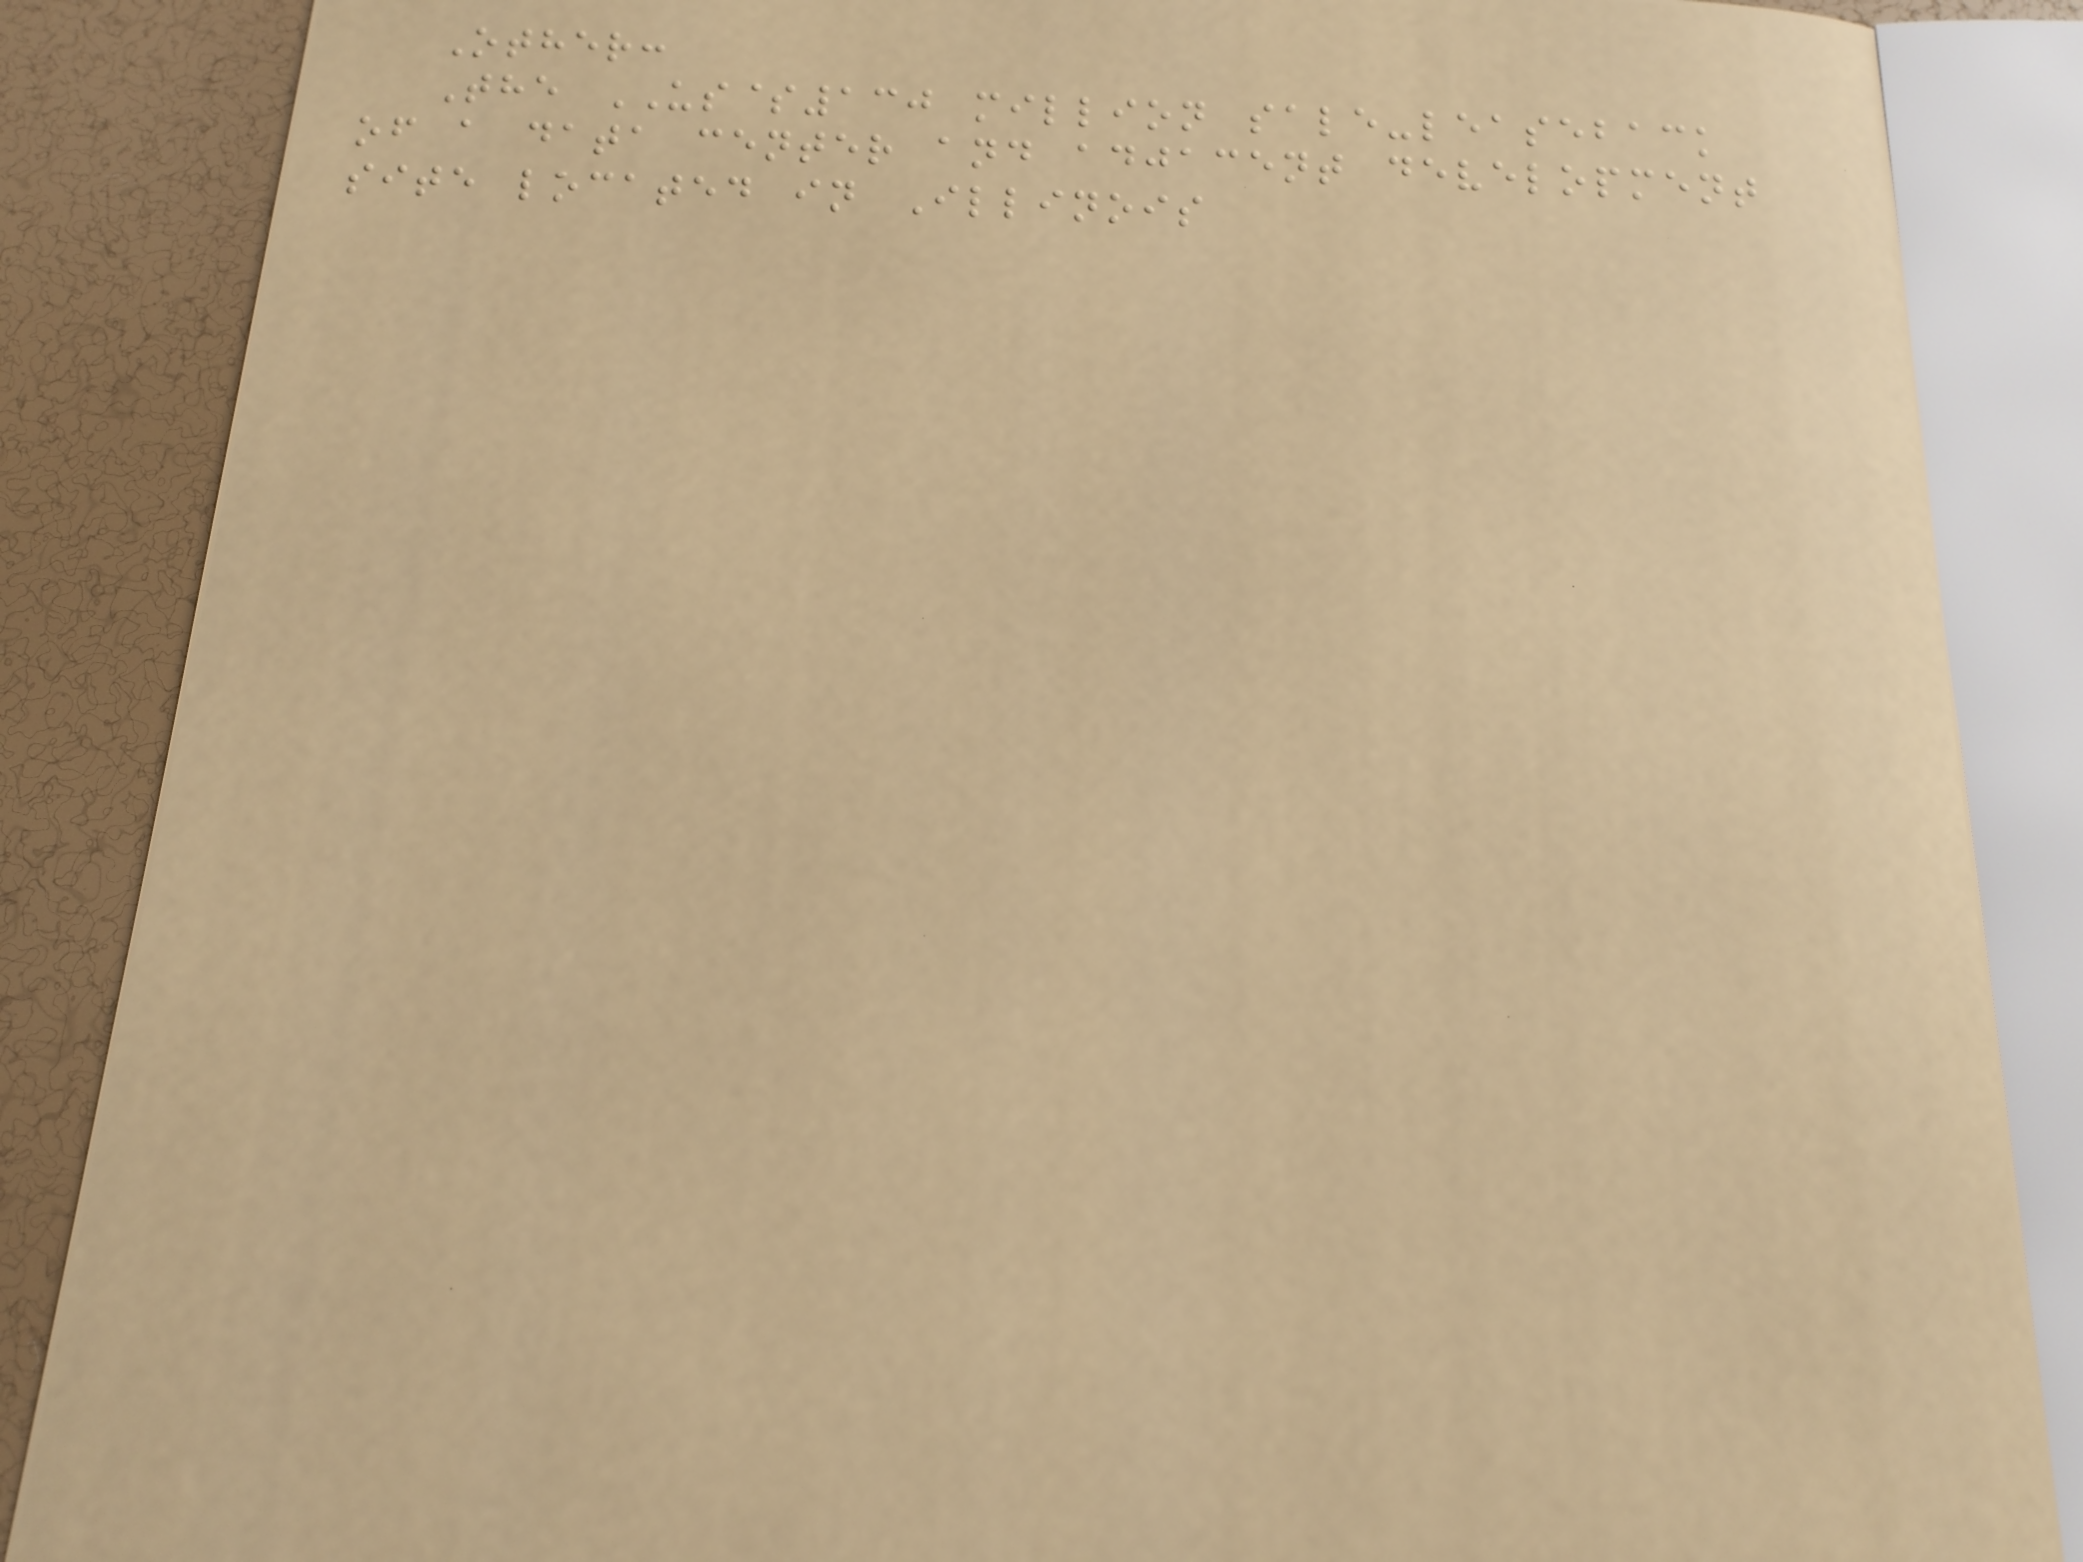Other:
The US$130 million sale-leaseback
of a data center and adjacent development
site located in Illinois
